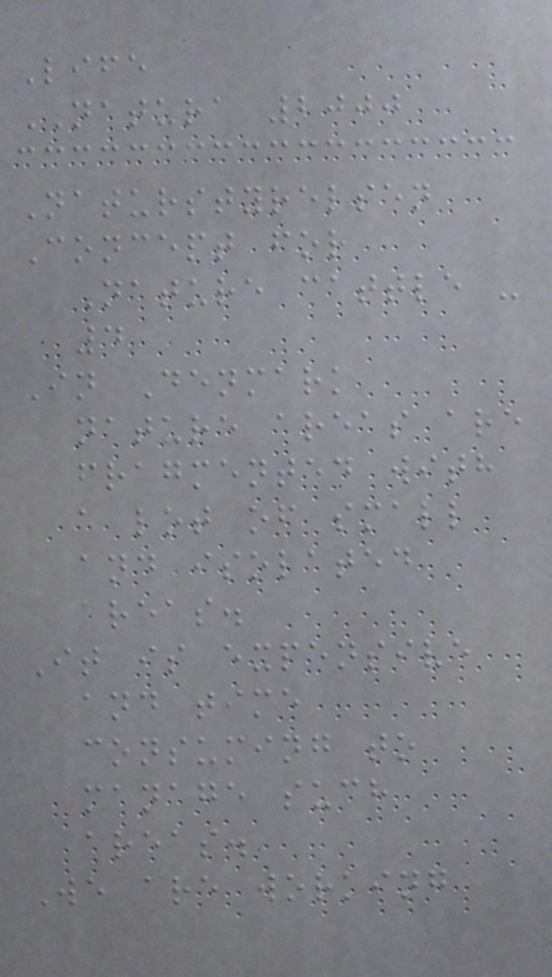Life
NATURA 2000
Naturstyrelsen
Concept for
Nature cattle -
4
In Denmark
nature areas are
fragmented with
a lot of small
and isolated
areas.
It is expensive
and time
consuming to
manage such
areas.
We are working
